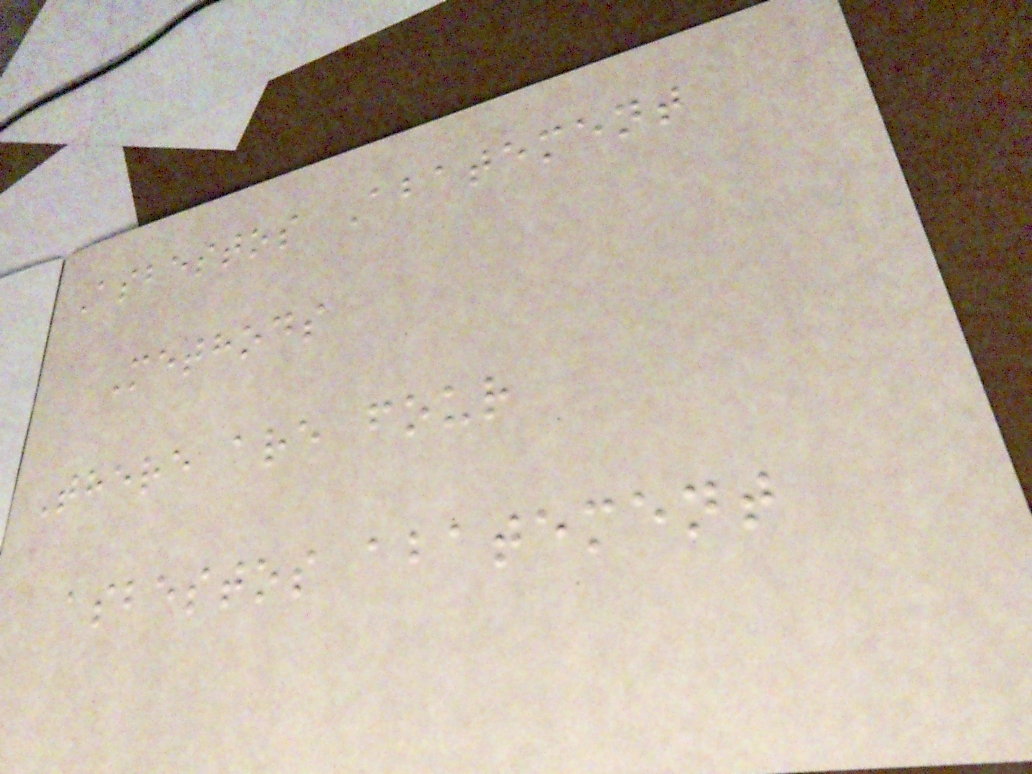Asbestos Abatement
Methods
There are four
asbestos abatement
